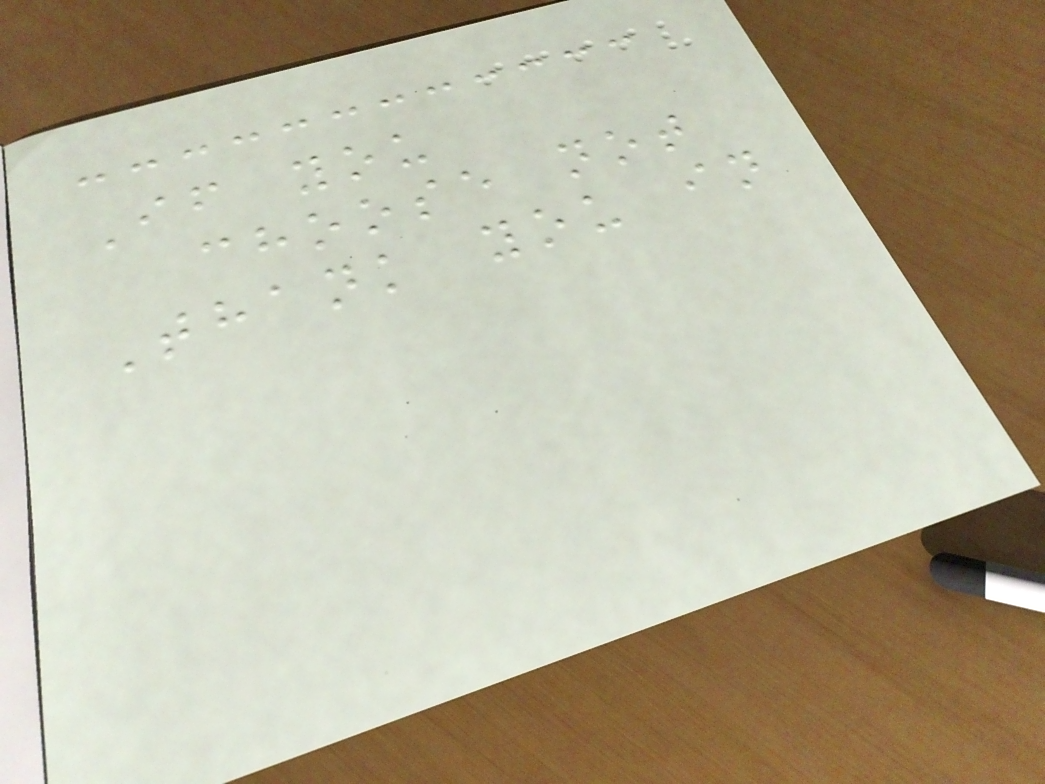If you
choose not
Thank you in
